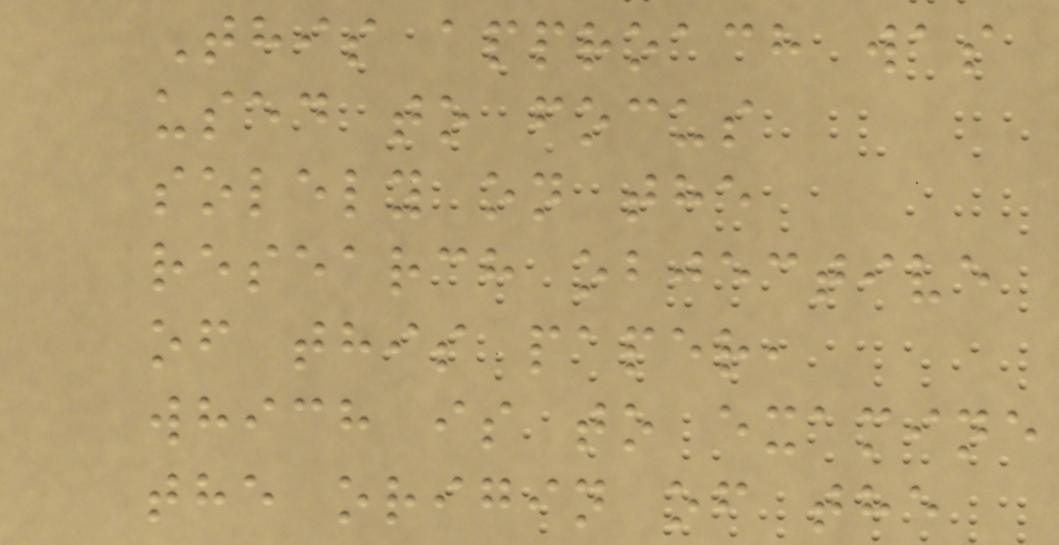This approach was
used to focus
solely on the
research objective
of this paper,
which is to examine
the origin of the
